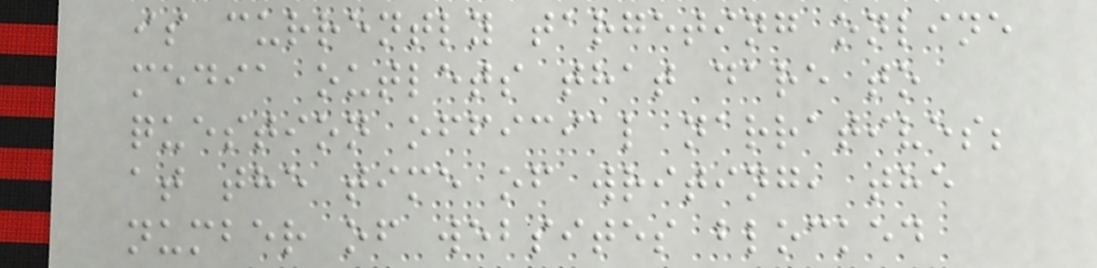is currently targeting online
media outlets that dare to
question official narratives;
at the time of writing, the
number of websites blocked
